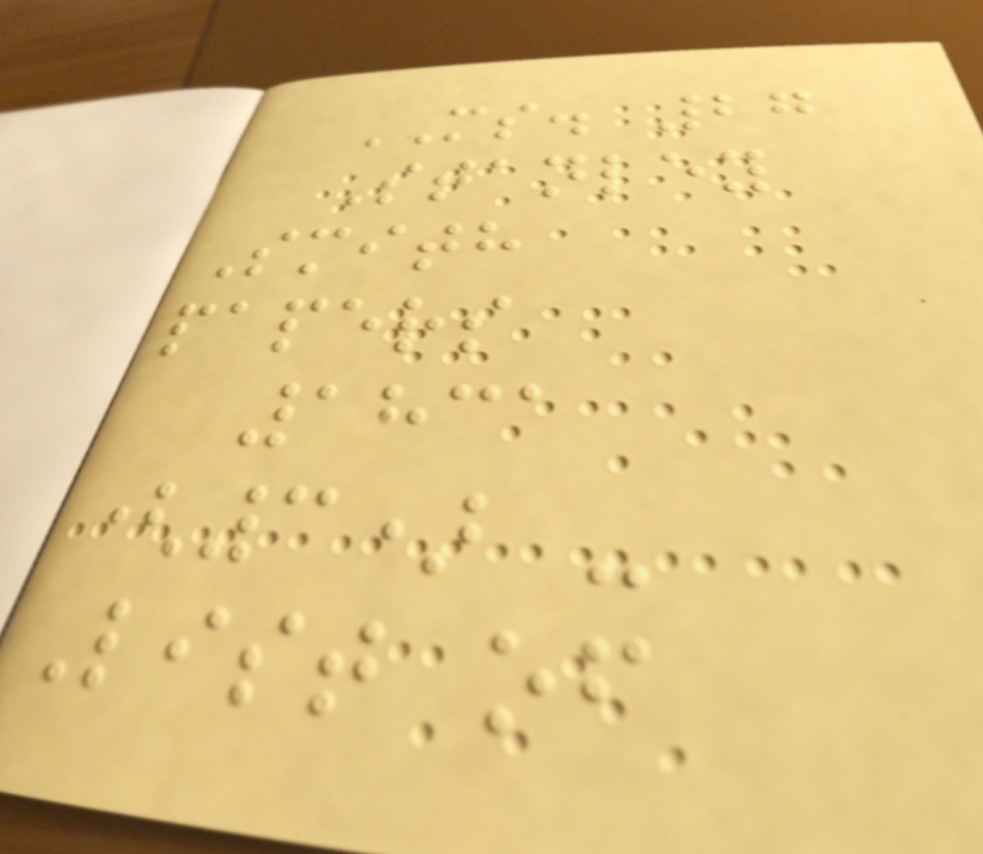MS. 27
Stanley
Smith
papers
1831
(3) -
List of
